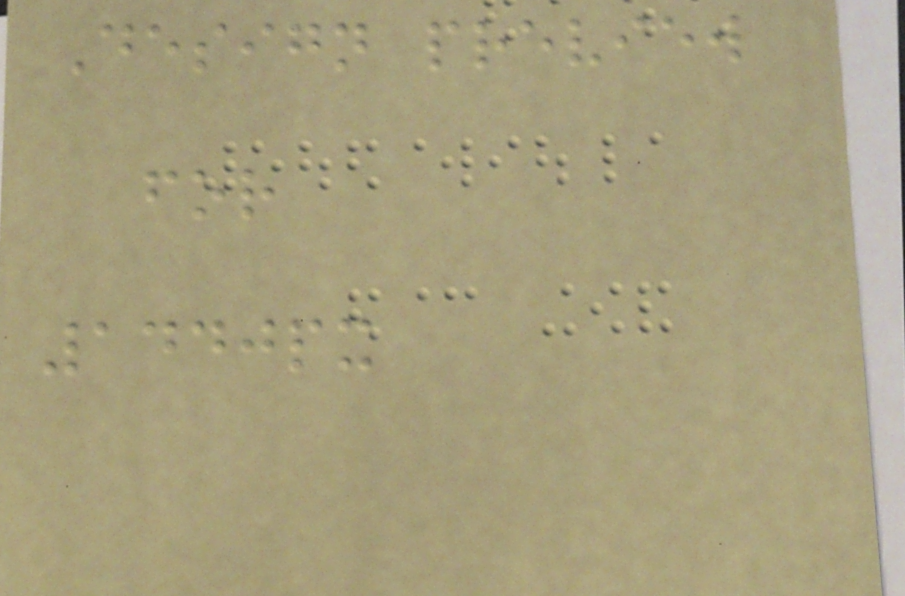Design preview
for
1440px
